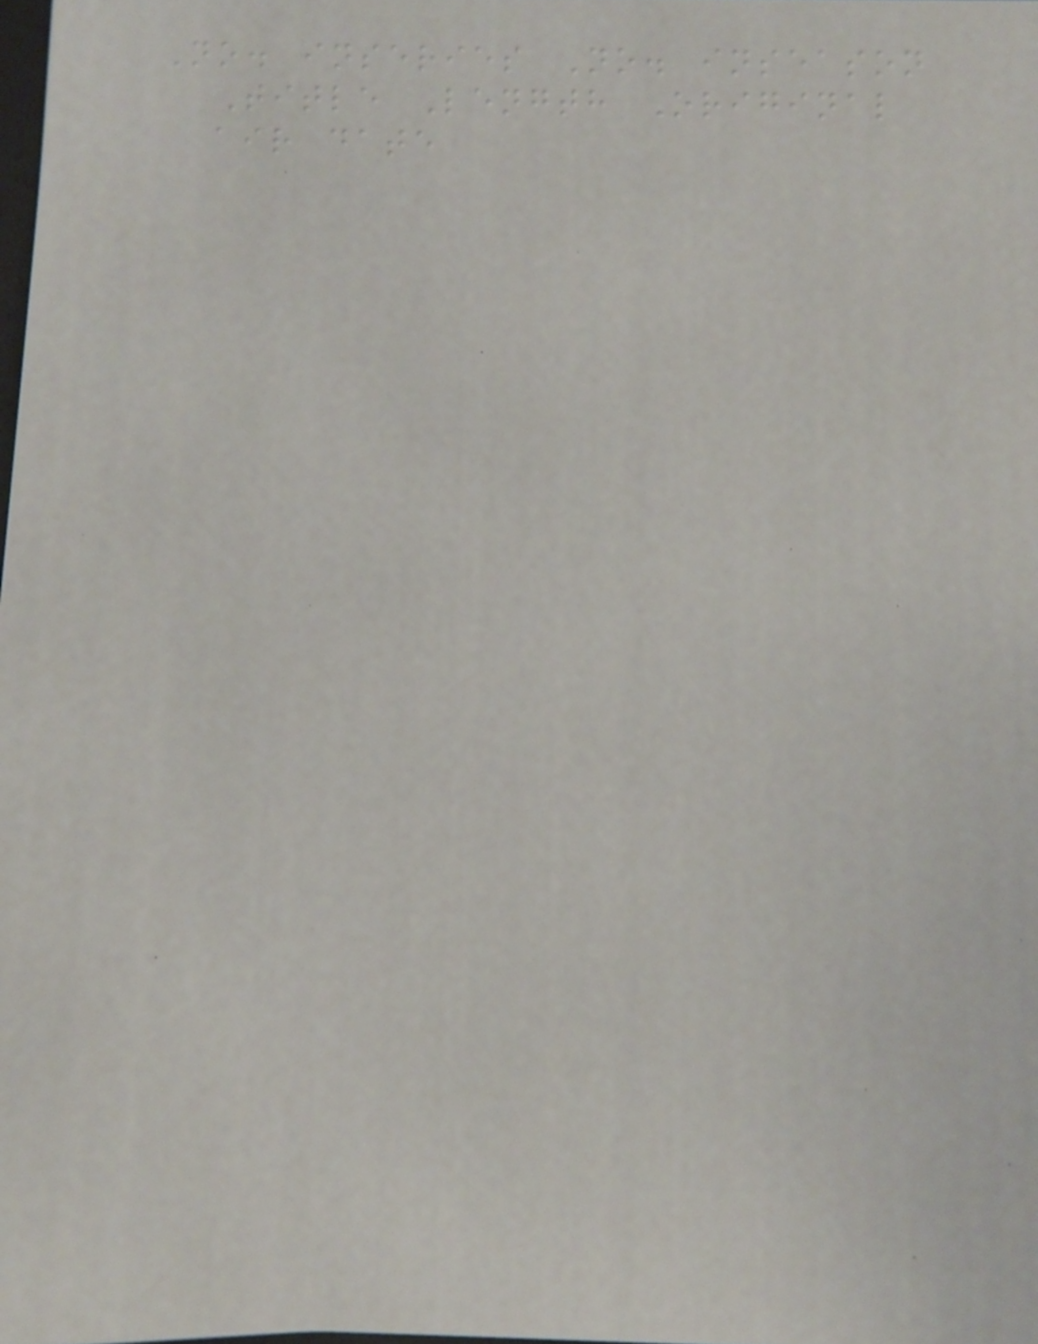No. inseries No. inseason
Title Length Original
air date
